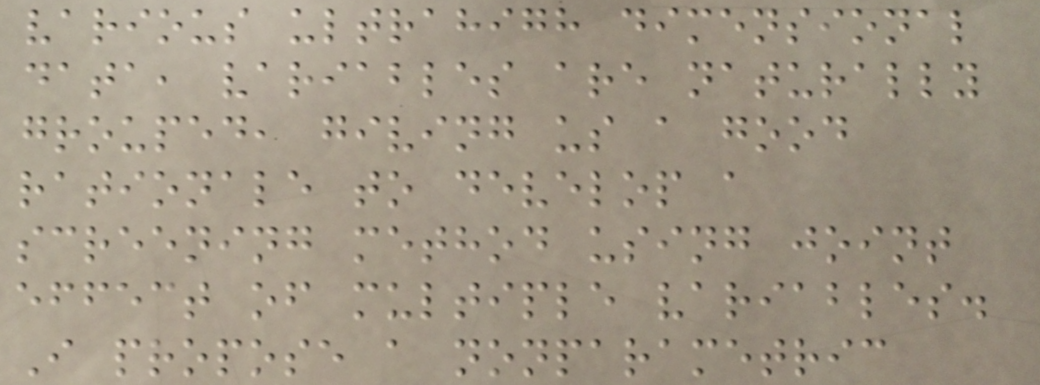various ultrahigh dimensional
data, variables are naturally
grouped, giving us a good
rationale to develop a
screening method using joint
effect of multiple variables.
I propose a nonparametric
